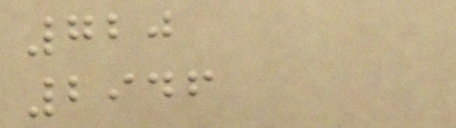720
2946
